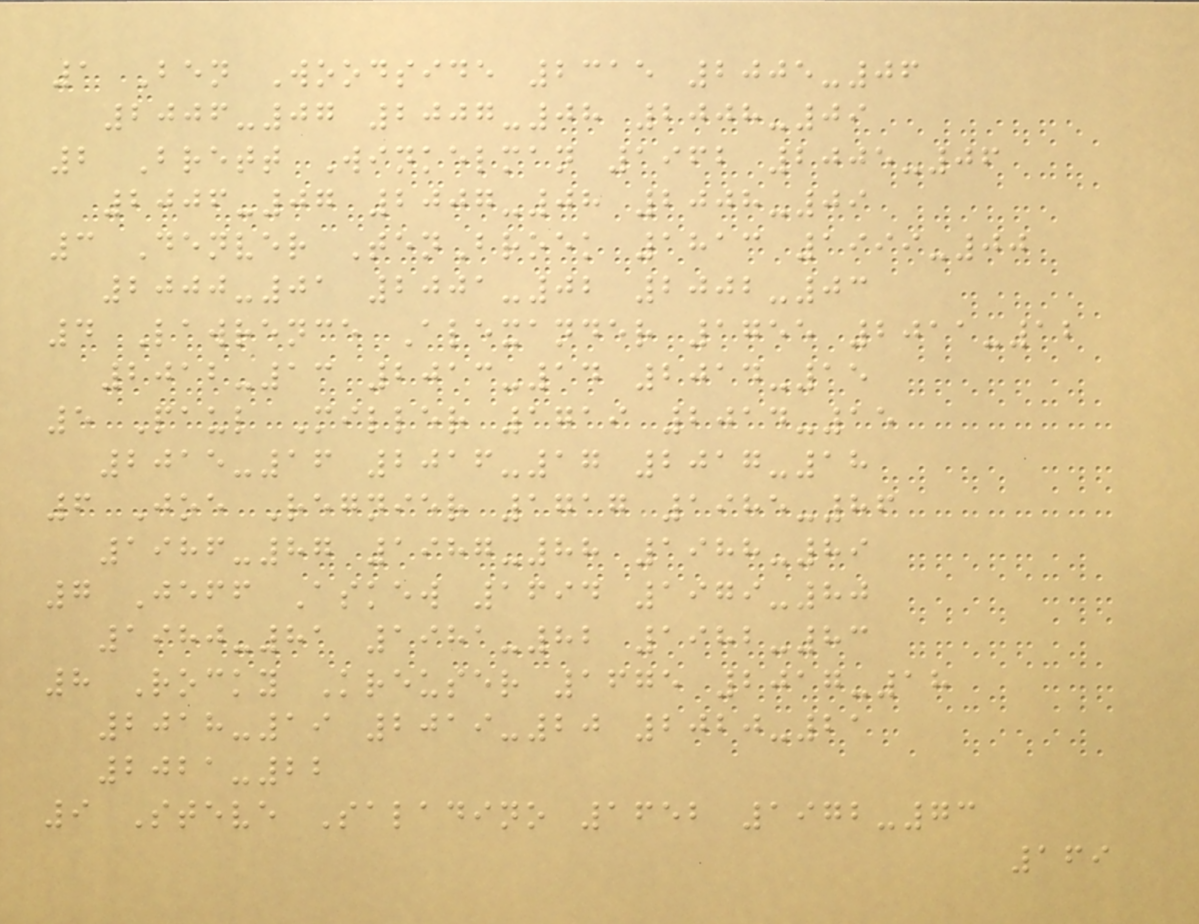1 Ben Woodside 2315 2005-06
2006-07 2007-08 2008-09
2 Brett Winkelman 1962 2005-06
2006-07 2007-08 2008-09
3 Denver TenBroek 1813 1999-00
2000-01 2001-02 2002-03
4 Lawrence Alexander 1755 2011-12
2012-13 2013-14 2014-15
5 Paul Miller 1719 2014-15
2015-16 2016-17 2017-18
6 Joe Regnier 1717 1985-86
1986-87 1987-88 1988-89
7 Jeff Askew 1694 1979-80
1980-81 1981-82 1982-83
8 Rocky Kreuser 1675 2017-18
2018-19 2019-20 2020-21
2021-22
9 Steve Saladino 1652 1972-73
169
